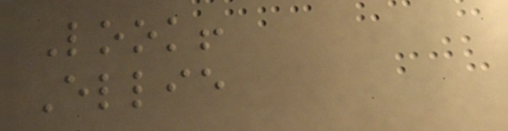Look!
Ellie
